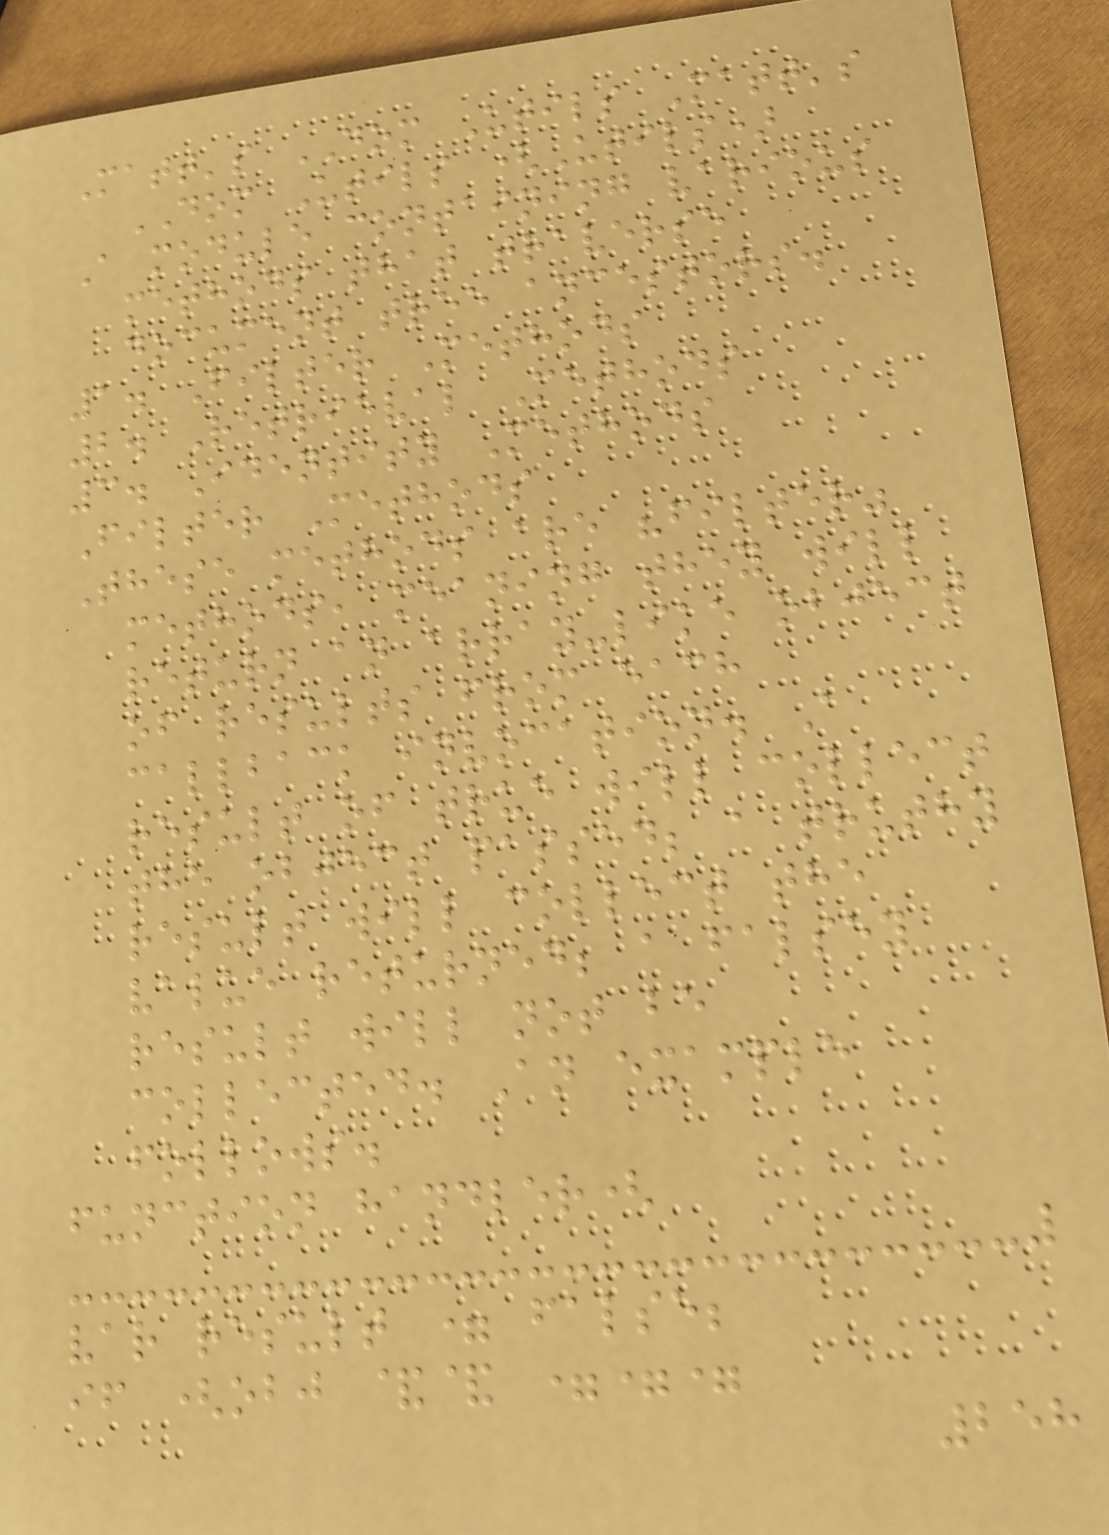Matt's DOM Utils Matt's
DOM Utils (Utils)
A module containing various
methods that traverse
document tree ancestors.
1. Filter Methods
2. Retrieval Methods
3. Identity Methods
Filter Methods
These methods are "filter"
methods, meaning they will
return an array-like object
of results from each
callback invocation. A
result of true will collect
the object passed; a truthy
result will collect the
value returned; a falsey
result will not be
collected. An example
follows.
function handler(
var result = false;
if (obj && ===
258
